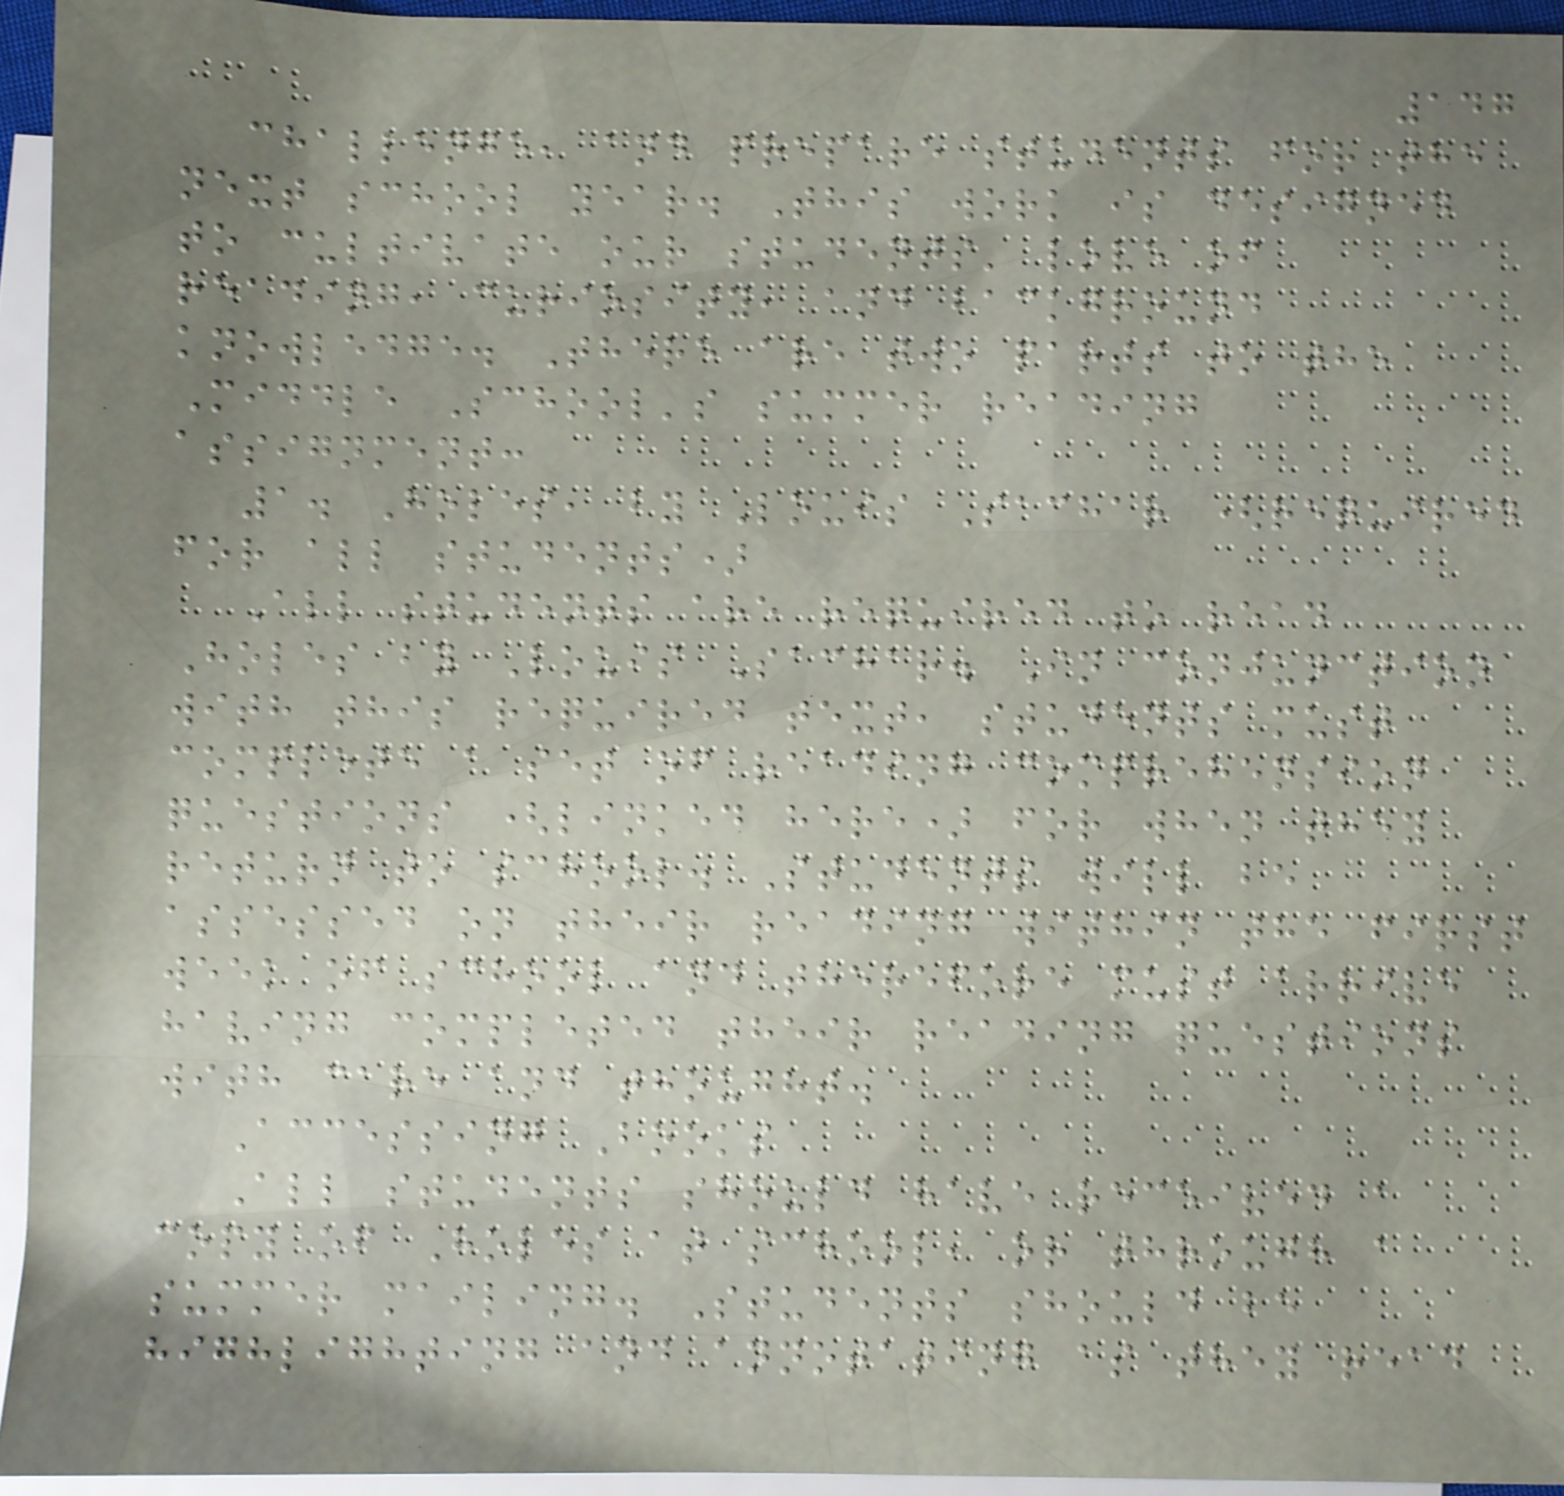147
challenge, and prepare students for the
next school year. This work is designed
to cultivate our students' love of
reading, curiosity, and background
knowledge. There are two parts to the
Middle School's summer reading
assignment:
1. Holes, by Louis Sachar (required
for all students)
All students are required to read
Holes by Louis Sachar. In conjunction
with this required text, students must
complete a set of reading comprehension
questions (linked here) for when they
return to school. Students will be
assessed on their reading within the first
week of school and therefore must arrive
having completed their reading questions
with care and thought.
Accessing Books
All students should have received a
copy of Holes at school, or through a
summer mailing. Students should be
highlighting and annotating as they read
